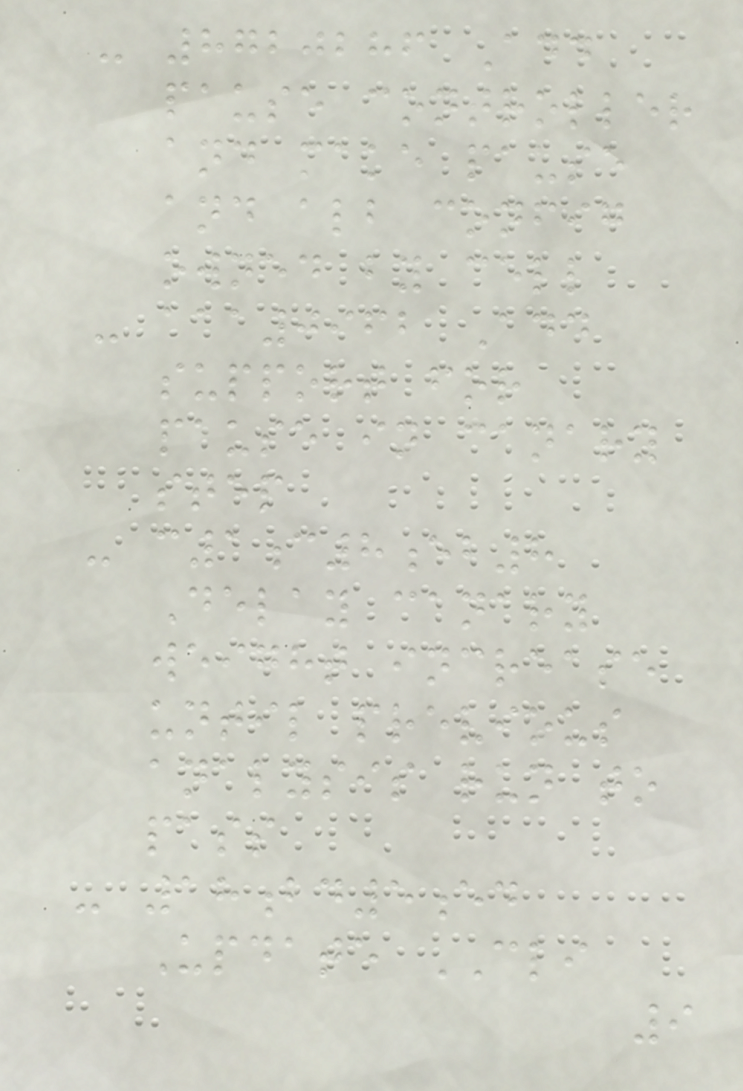- 8720286 Add
pause controller
and make pause
and alb config
owned by cell
- aaa0962 Add
support for
pause in canary
step
- c1c8eb8
Delay canary
weight increase
until previous
analysis run to
pass
- 18bd5ed
Update CLI
9
